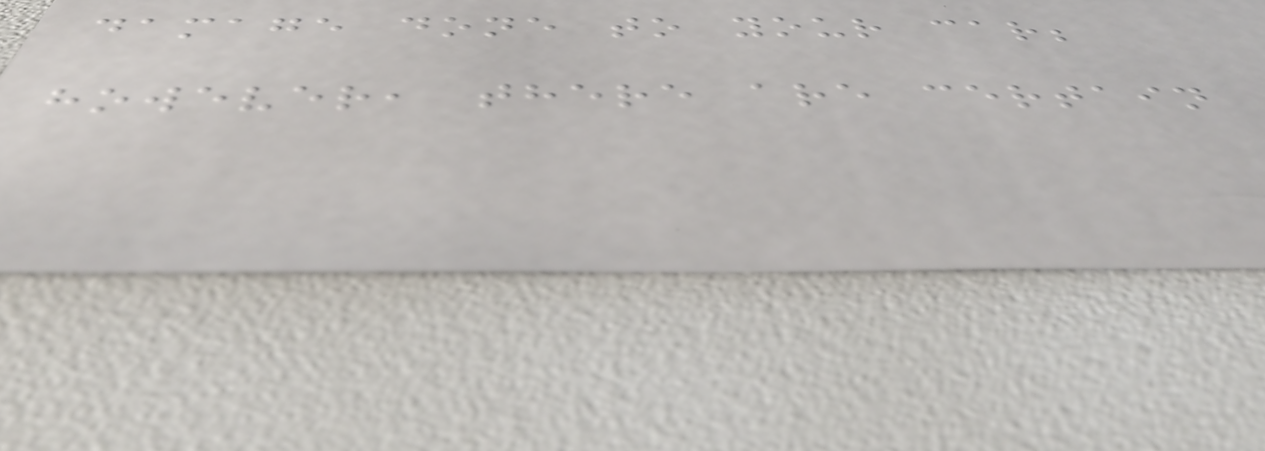damage done to your car;
however, there are certain
